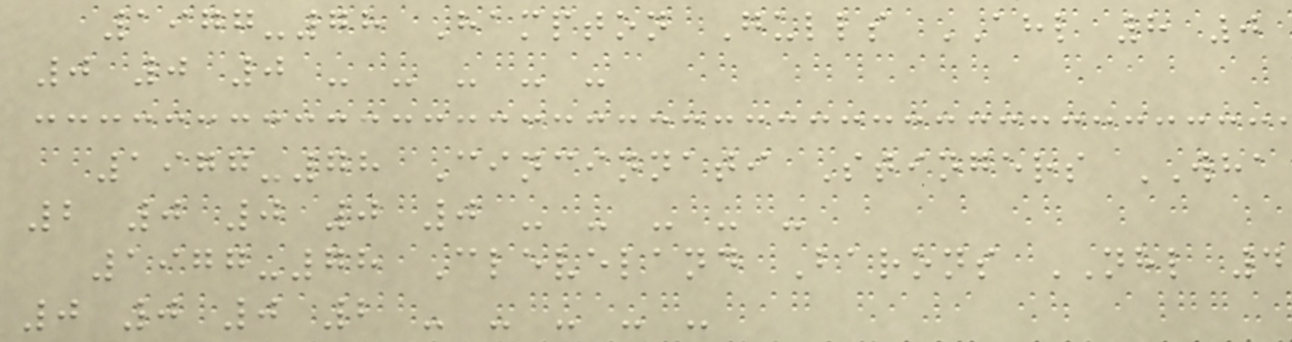1977-78 Hampton Gulls AHL 8 0
0 0 0 - - - - -
1977-78 Cincinnati Stingers WHA
2 0 0 0 0 - - - - -
1977-78 Cleveland Barons NHL 4
0 0 0 2 - - - - -
